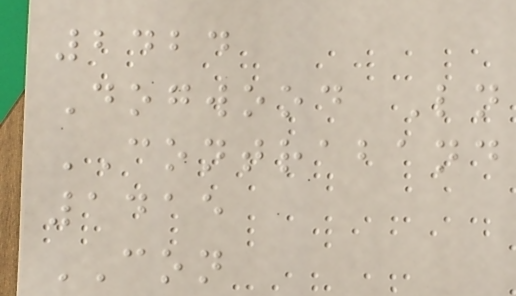2424
Dogwood Ln
CONTRABAND
1415
CON
